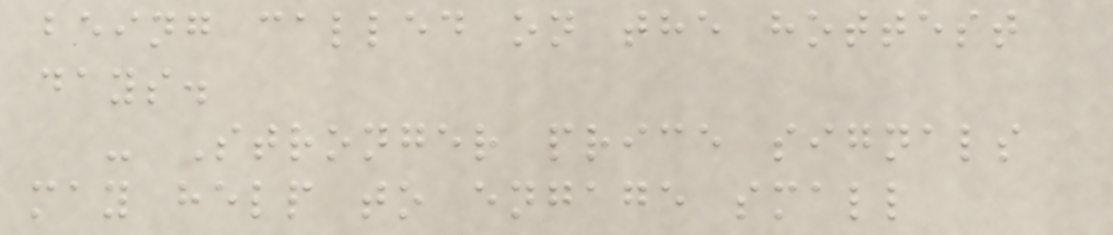being called on the hottest
days.
- Stronger price signals
may help to engage small
